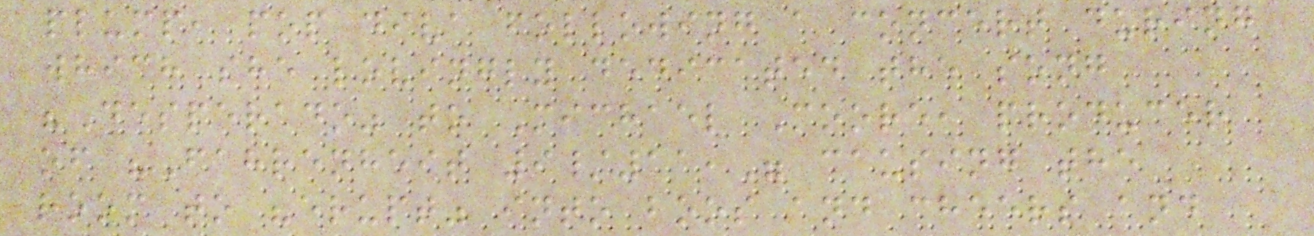plump, pop diva following a concert during
which she lovingly dedicated the song
"Desperado" to Michael Moore, producer
of "Fahrenheit 9/11," causing the
room to "erupt" into boos and cheers and
